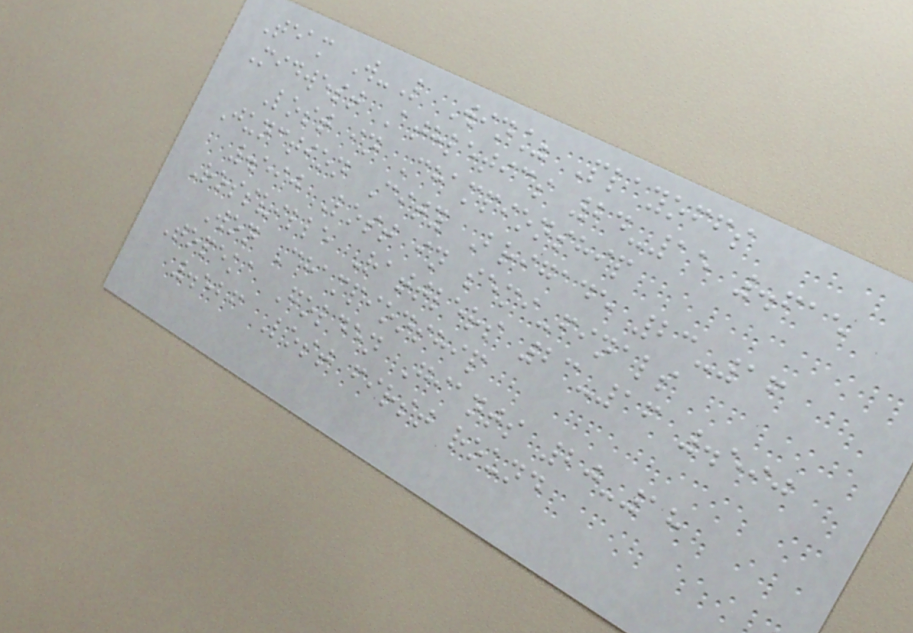Team W-L Win% Playoffs
Midwest Athletics 24-15 .615
Lost in Championship
Junction City Brigade 23-16
.590 Lost in semi-finals
Rossville Rattlers 23-16 .590
Won Championship
Topeka Golden Giants 20-18
.526 Lost first round
